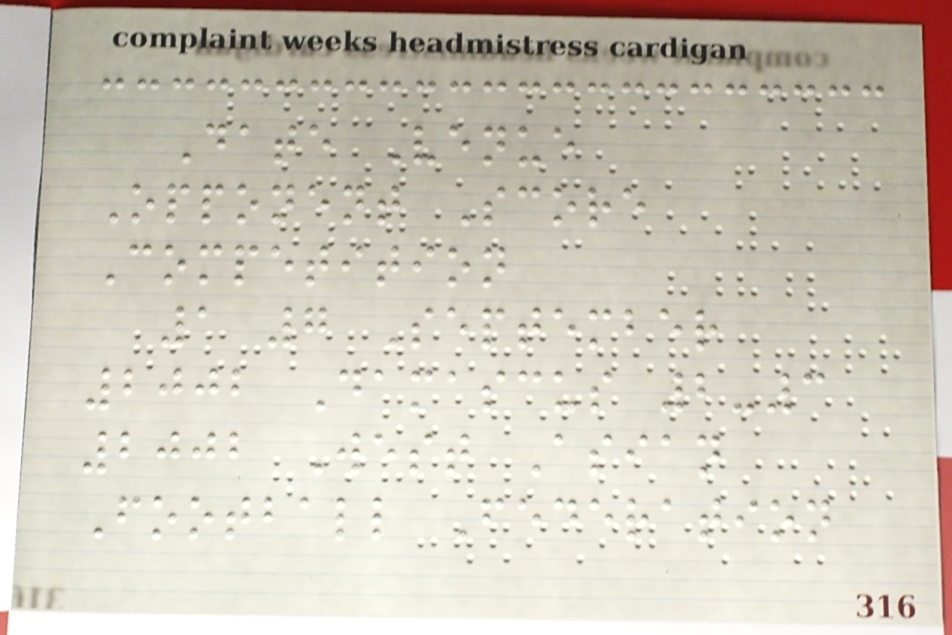Date Venue
Opponent Score
Competition
1 7 September
2002 Damascus 2-3
2002 West Asian
Football Federation
